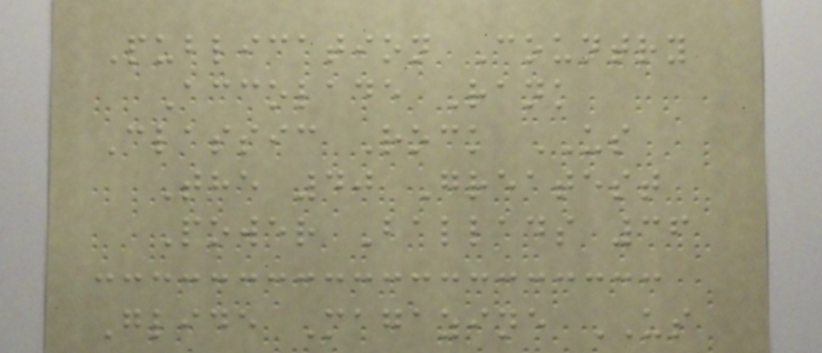Publication Country
Accolade Rank
Classic Rock US
The 40 Greatest
Power Ballads 36
Glide Magazine US
